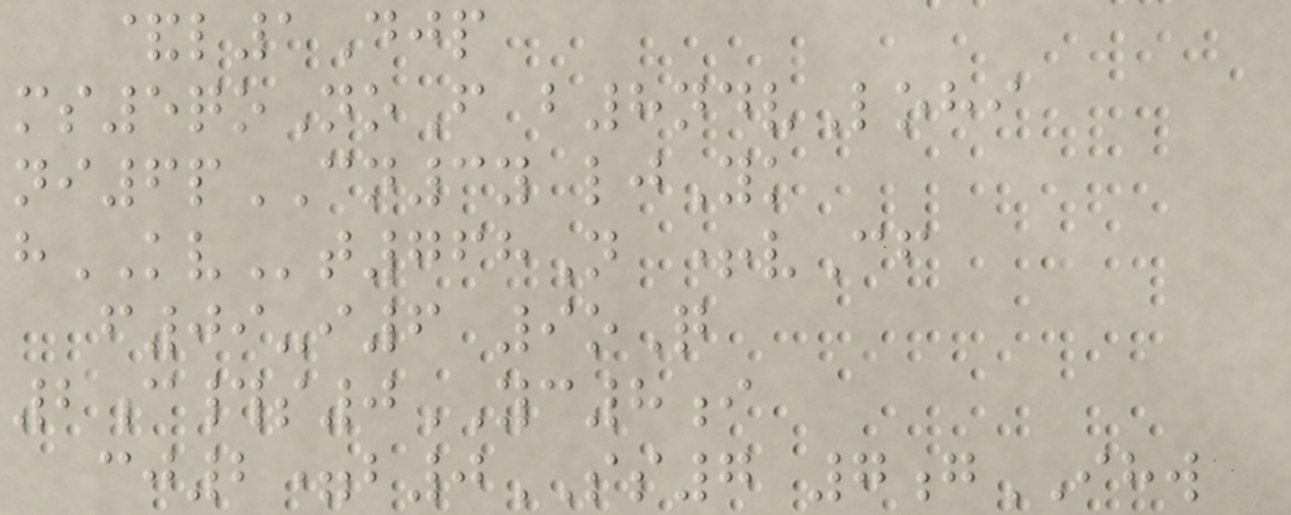&l1Djp
ms5qoNoF b8ndvLohi
ni6pCN3y ljYk
hKVt768N +vCf
f09-i6 9oQ
2c#s0YC8i
cj2=b0SS7 7gIHW
